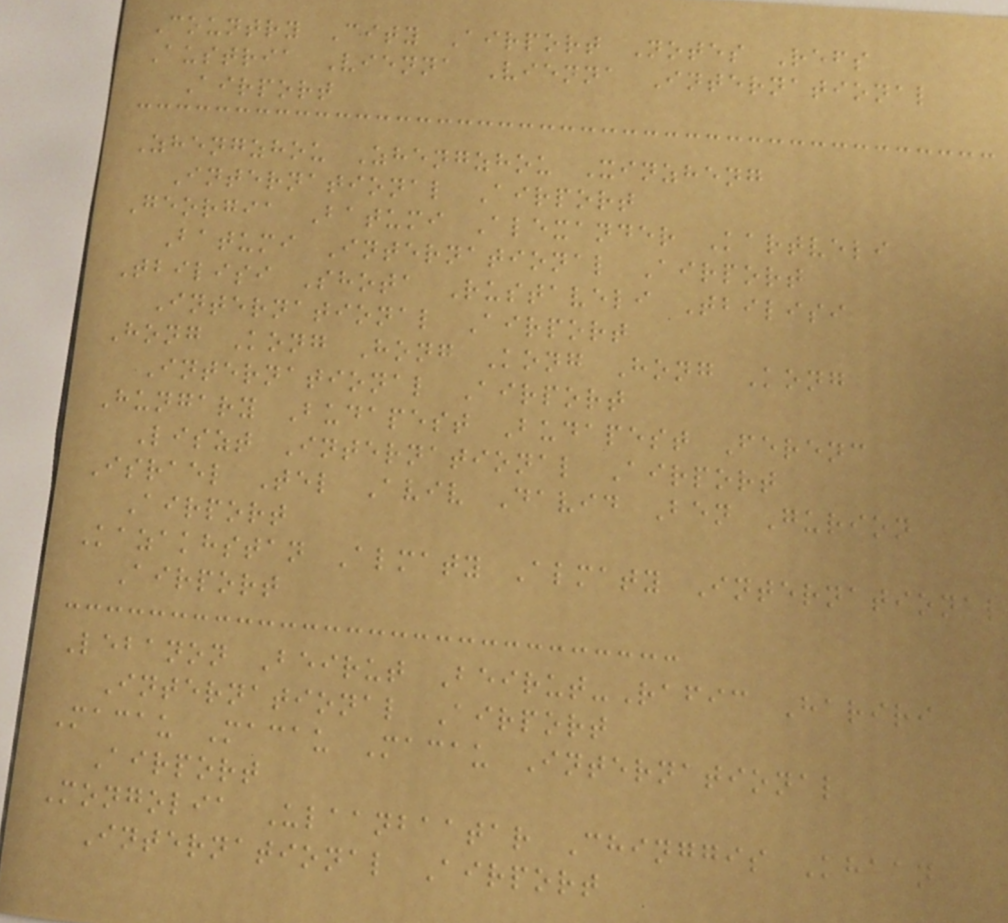Country City Airport Notes Refs
Austria Vienna Vienna International
Airport
Zhengzhou Zhengzhou Xinzheng
International Airport
Georgia Batumi Alexander Kartveli
Batumi International Airport
Tbilisi Shota Rustaveli Tbilisi
International Airport
Hong Kong Hong Kong Hong Kong
International Airport
Hungary Budapest Budapest Ferenc
Liszt International Airport
Israel Tel Aviv David Ben Gurion
Airport
Kazakhstan Almaty Almaty International
Airport
Lebanon Beirut Beirut-Rafic Hariri
International Airport
Macau Macau Macau International
Airport
Mongolia Ulaanbaatar Chinggis Khaan
International Airport
